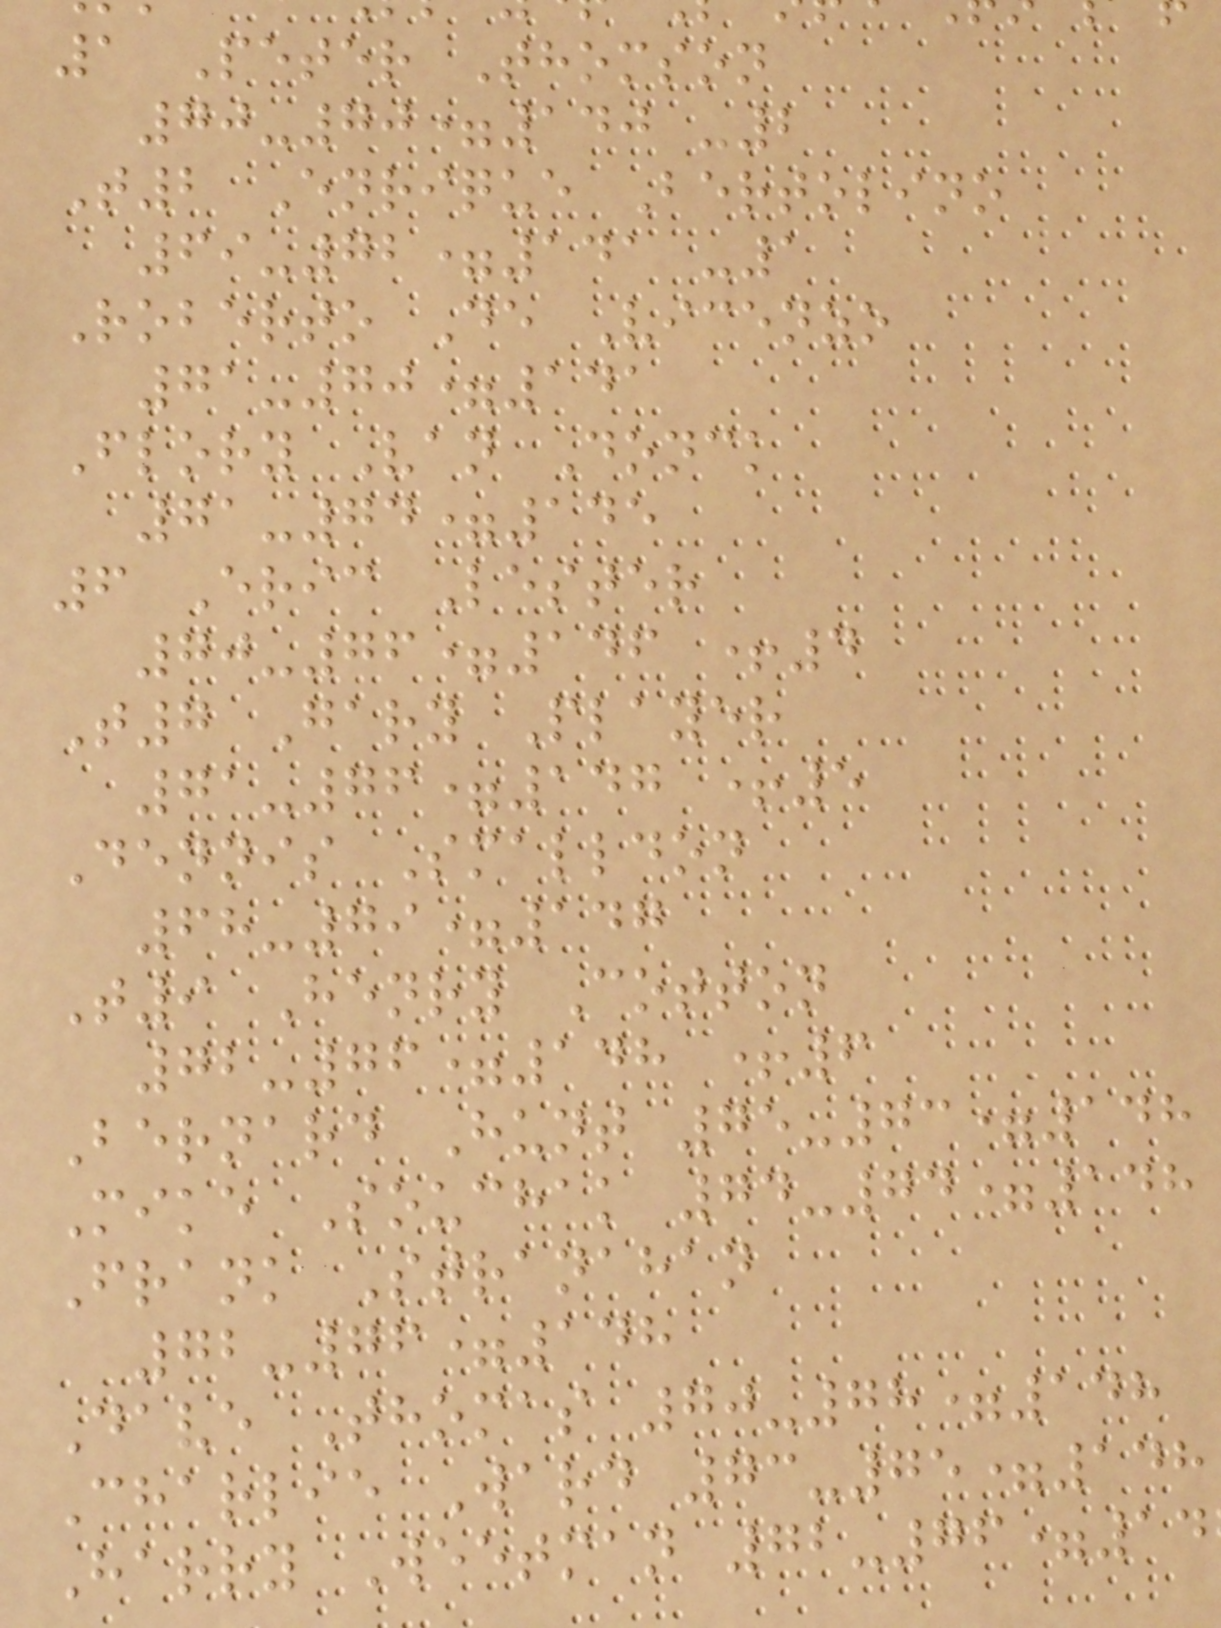1 Peter Thomson
70-70=140 -2
T2 Enrique Bertolino
69-72=141 -1
Roberto De Vicenzo
71-70=141
Flory Van Donck
71-74=145
6 Eric Lester
70-76=146 +4
T7 Gary Player
71-76=147 +5
Dennis Smalldon
68-79=147
T9 Henry Cotton
72-76=148 +6
Bernard Hunt 75-73=148
Mike Souchak 74-74=148
Frank Stranahan
72-76=148
Dave Thomas 70-78=148
Charlie Ward 73-75=148
Harry Weetman 72-76=14
